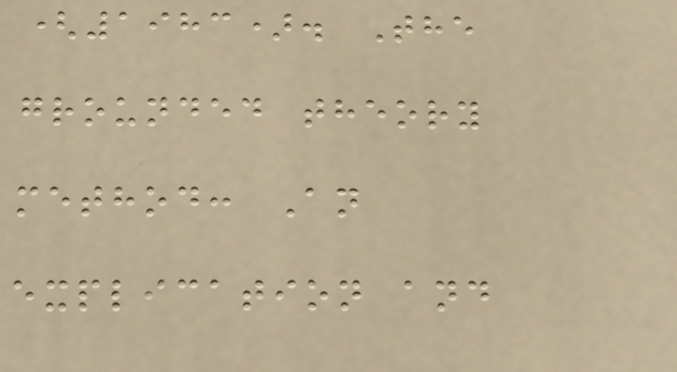(1983). The
grounded theory
method: An
explication and
